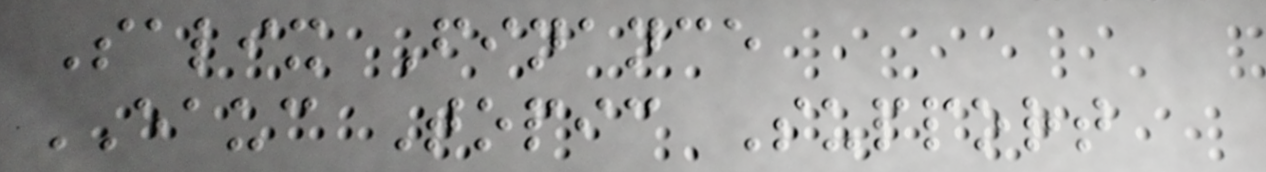Salix Finance
EAUC Topic Support
